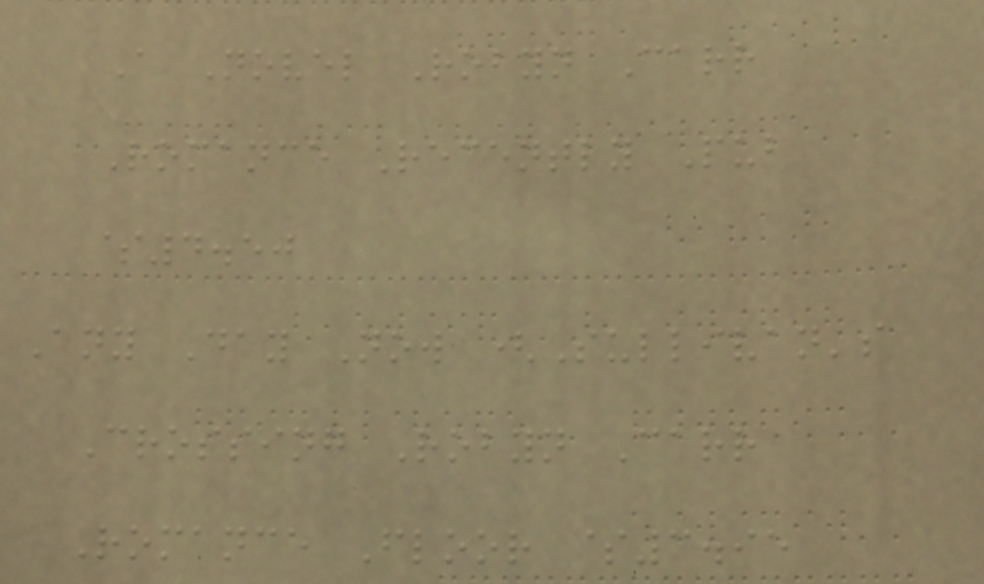A Novel Robyn Carr
Romance Recently Pub
$4.50
Any Day Now (Sullivan's
Crossing Robyn Carr
Romance Floor $3.95
